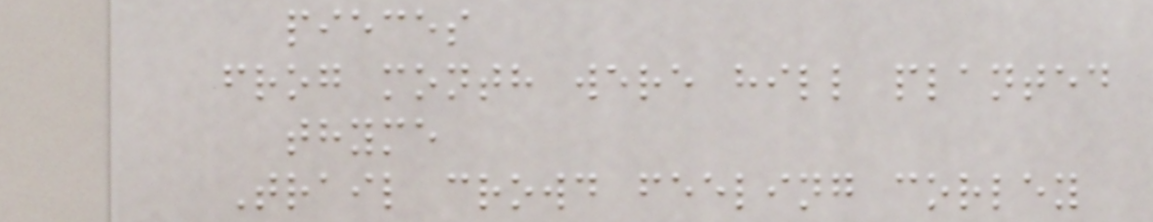pieces
frog month were hill planted
thyme
Trail crowd feeling corley
